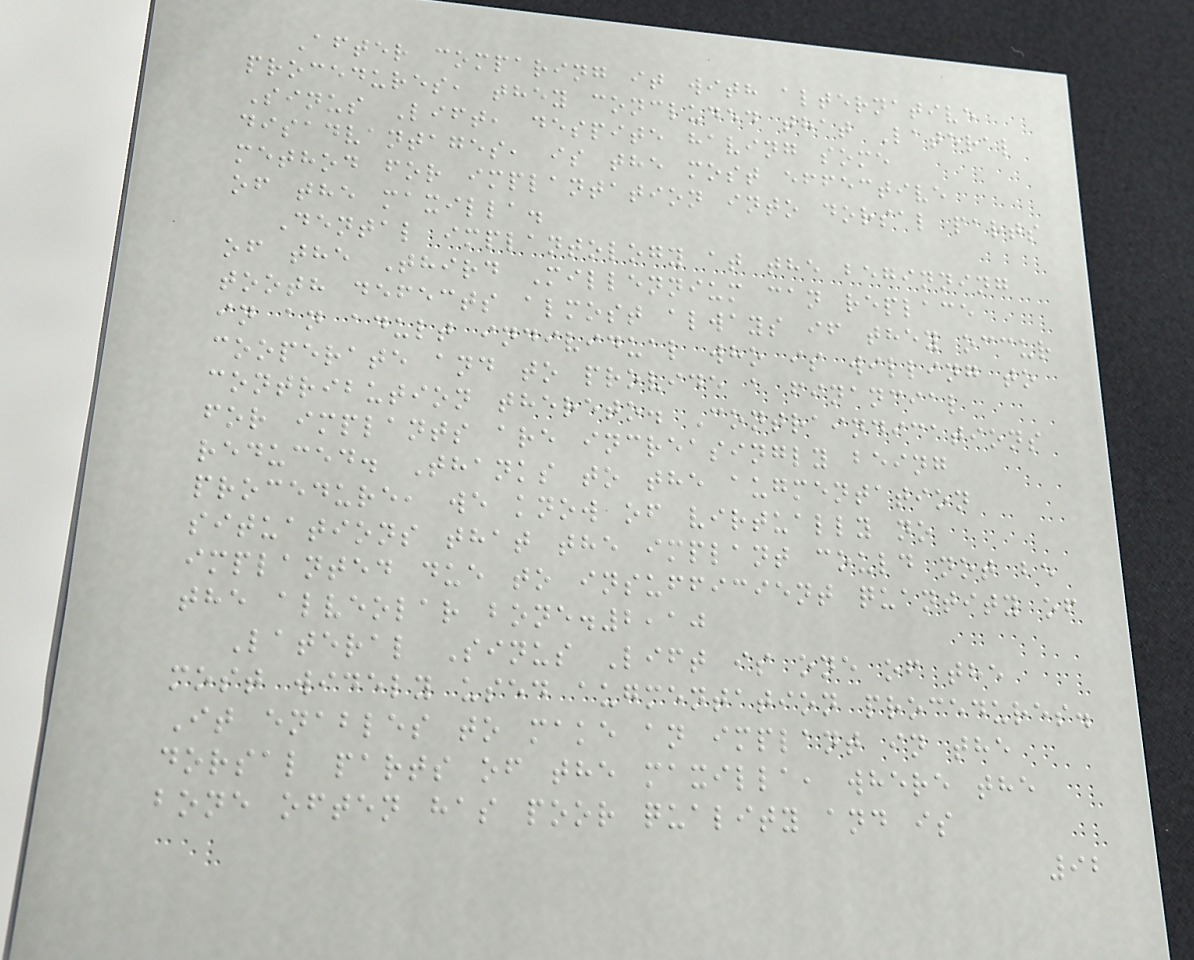After comparing it with alternative
procedures, they concluded that Lateral
Sinus Lift, despite having some
disadvantages, is the most effective
method for implantation into dorsal parts
of the maxilla.
Dental implantology at the beginning
of the Third Millennium can replace
tooth defects almost always if they occur
in an adult individual who is willing to
cooperate and to provide a financial
contribution thereto. Contraindications
for implants are increasingly being
reduced. Thanks to the augmentation
procedure, we know of virtually no
situations that the implant could not be
implanted due to insufficient quantity of
the alveolar bone.2,10
Lateral Sinus Lift is one of the
most widely used augmentation procedures.
It enables to make an implant in the
dorsal parts of the maxilla, where the
bone often has poor quality and is
92
